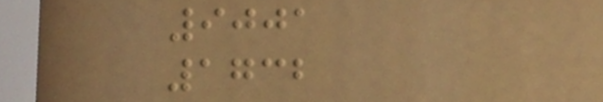9001
1732
